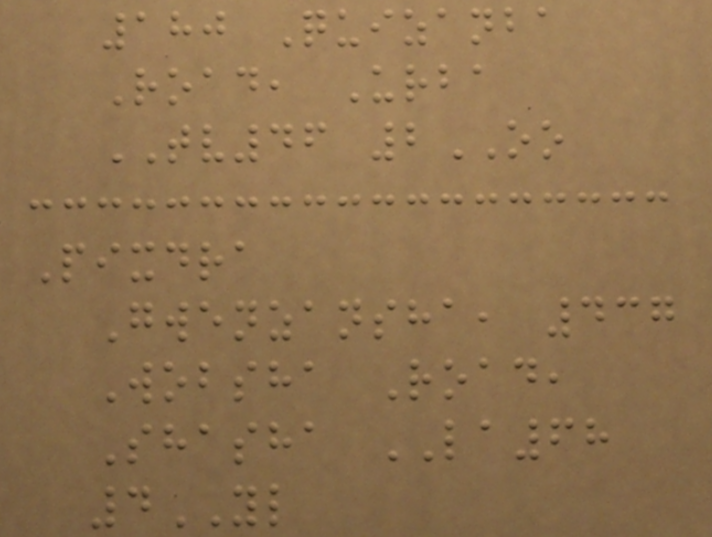180 Quizanba
Road, Urba
TV46 2OO
Pixdra
Gwenzansha, 437
Wobsha Road,
Shasha LA68
4YL
